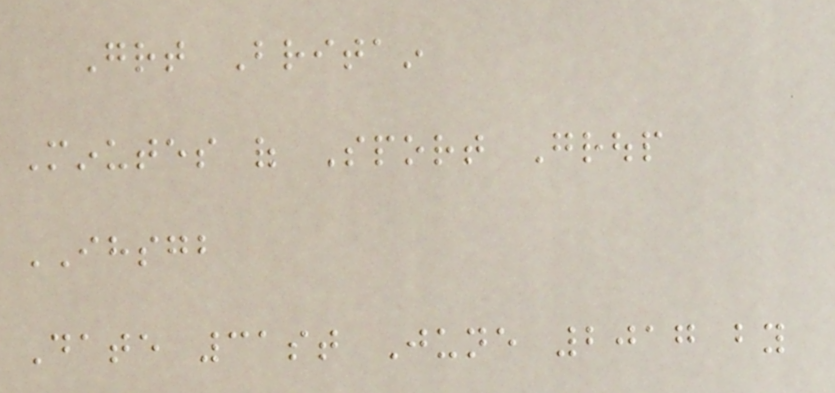Great Britain
Minutes of Sport Group
IHSGB
Date 31st June 2017 by
